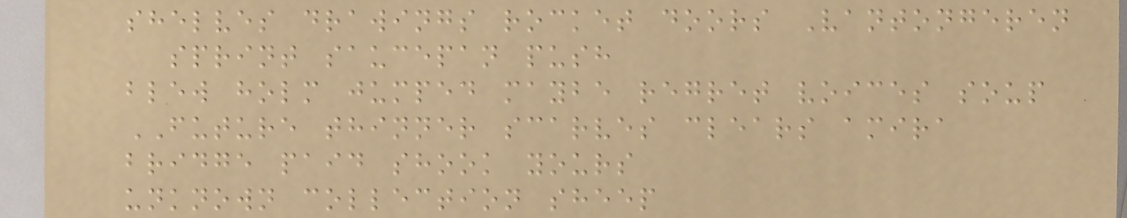shelves drawings rocket doors Vantongeren
sprint saucepan push
blew holm jumped maybe regret voices soup
FUTURE thinner scarves clears amira
bridge paid shook yours
unknown collection sheep
